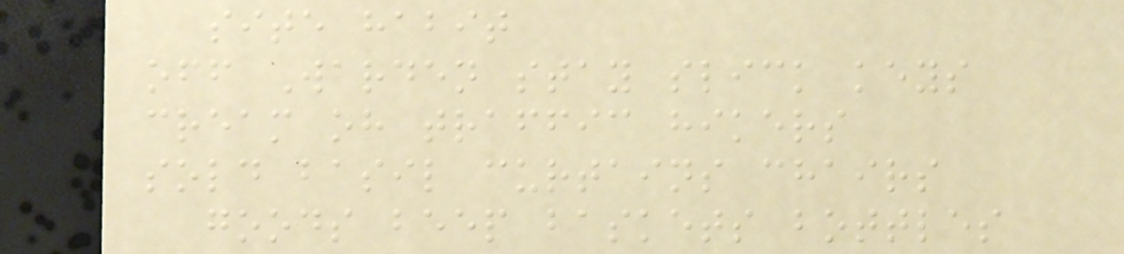site habit
off Warden stay slick keys
cream oh traffic hikers
sold basil curtains chairs
goods beep baskets bottles
